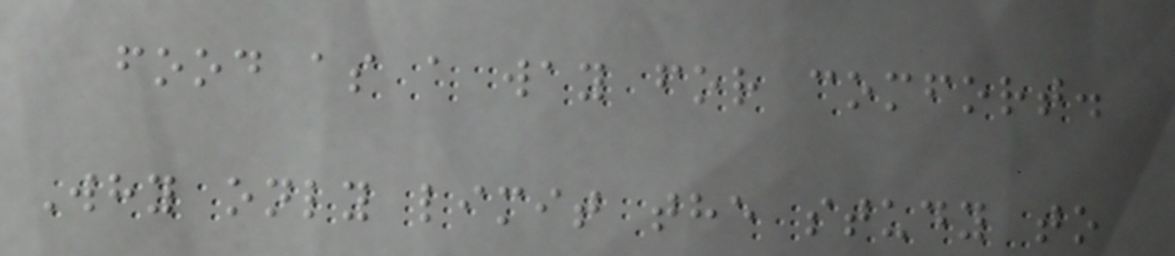food as a way for comfort.
Why only limit the study to
